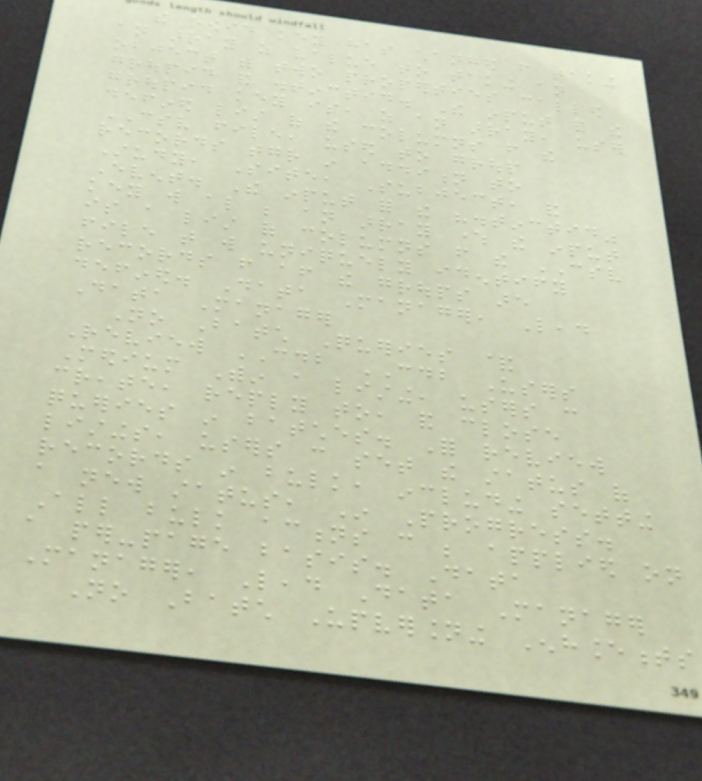the rowid key has changed from taking
an array as value to taking an
object with two properties called
groupid and distinctid. The input for the
groupid key is, as an array, user
defined list of the columns from the
CSV file, used to group
records together in addition to
Study, Site, Subject, and
Event. The input for the "distinctid"
key will also be an array where the input
is a list of columns from the CSV
file that will uniquely identify
records from after the groups are
defined. Data Manager, Lead
Data Manager
No Batch Queries &
Review CDB CDB Users
Medium Within a listing, users can
create, reply to, and close
queries in batches. For review
listings, users can set the status of
records in bulk, including setting
a new status, In Progress.
All bulk actions can be applied on
a per-page basis. Data
Manager, Lead Data Manager
No Batch Upversioning Enhancements
